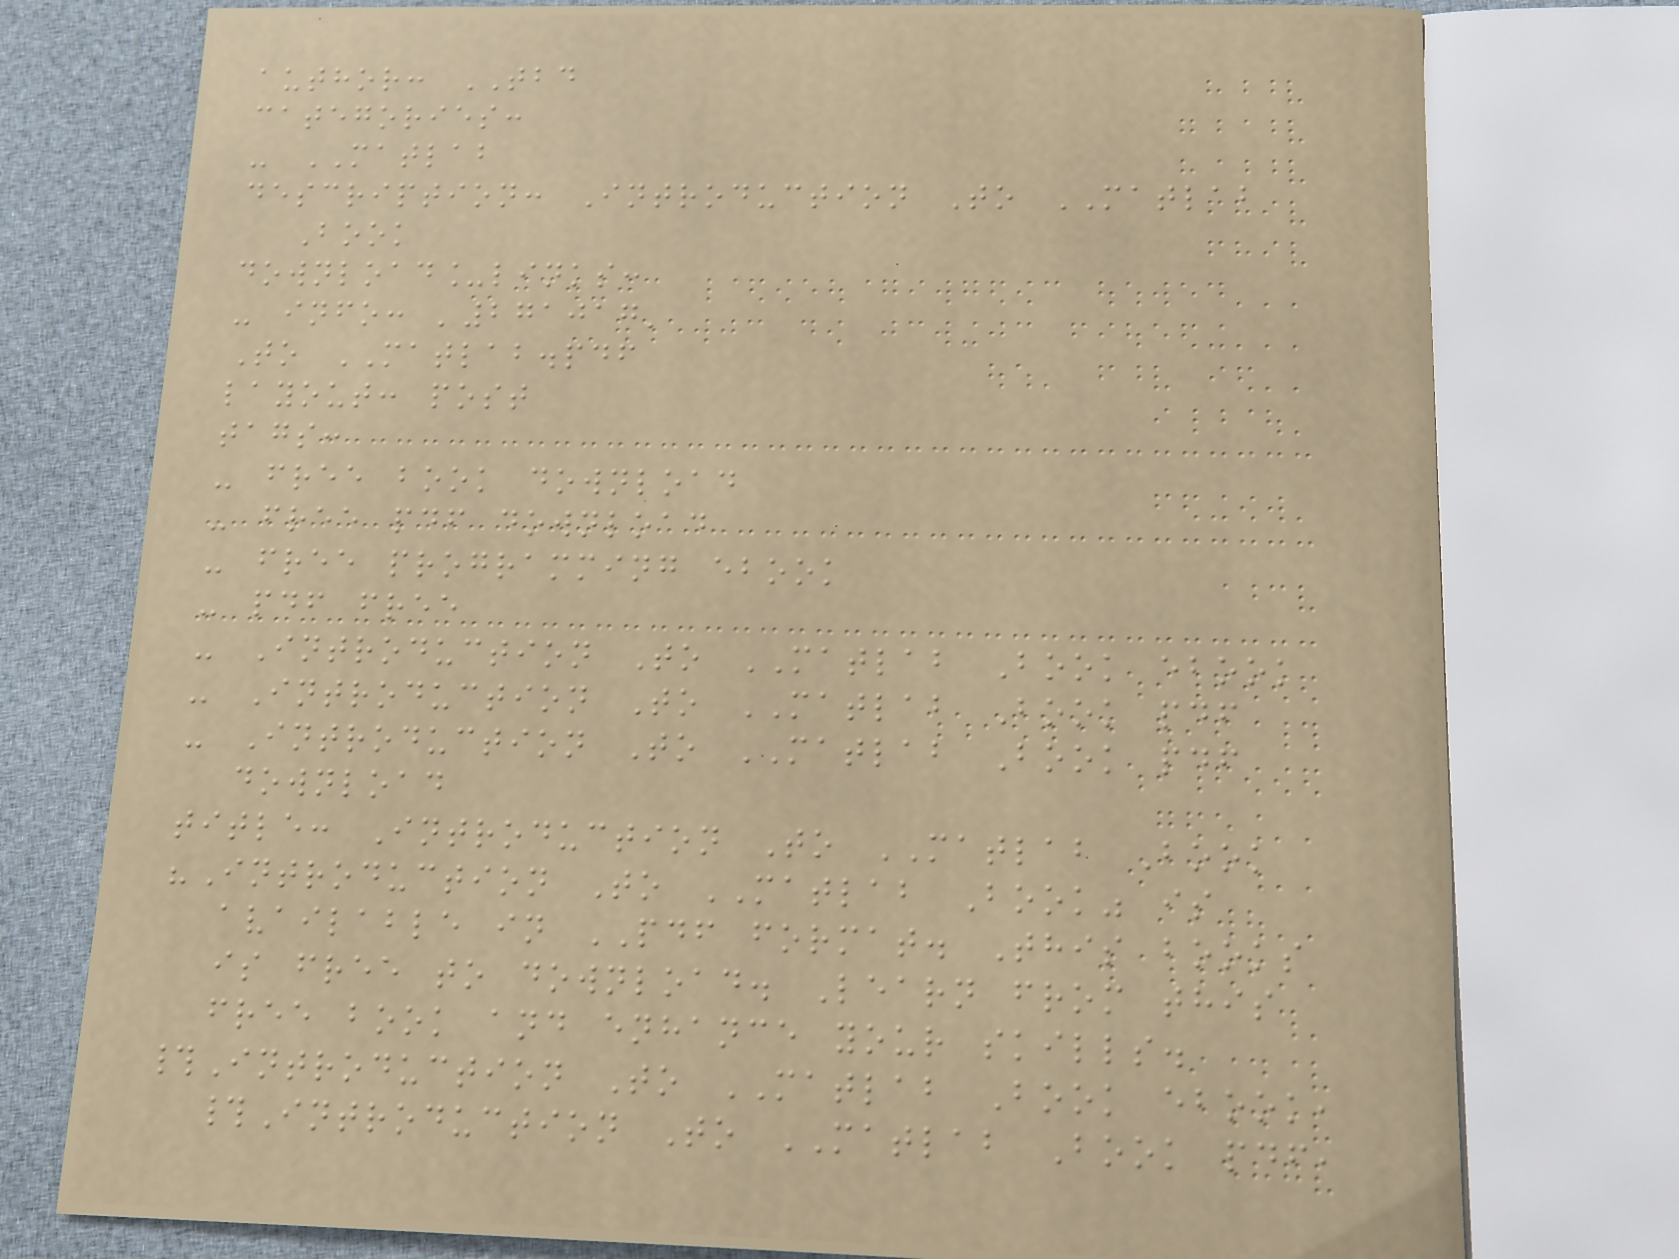author: TBD
categories:
- MATLAB
description: Introduction To MATLAB
Book
download_links:
- info: '271017'
To MATLAB.pdf
layout: post
tags:
- free book download
- free pdf download
- free programming ebook
- pdf free
- Introduction To MATLAB Book ebook
- Introduction To MATLAB Book pdf
- Introduction To MATLAB Book pdf
download
title: Introduction To MATLAB Book
"Introduction To MATLAB Book" is
available in PDF format. This books
is free to download. Learn from this
free book and enhance your skills.
#Introduction To MATLAB Book ebook,
#Introduction To MATLAB Book pdf,
